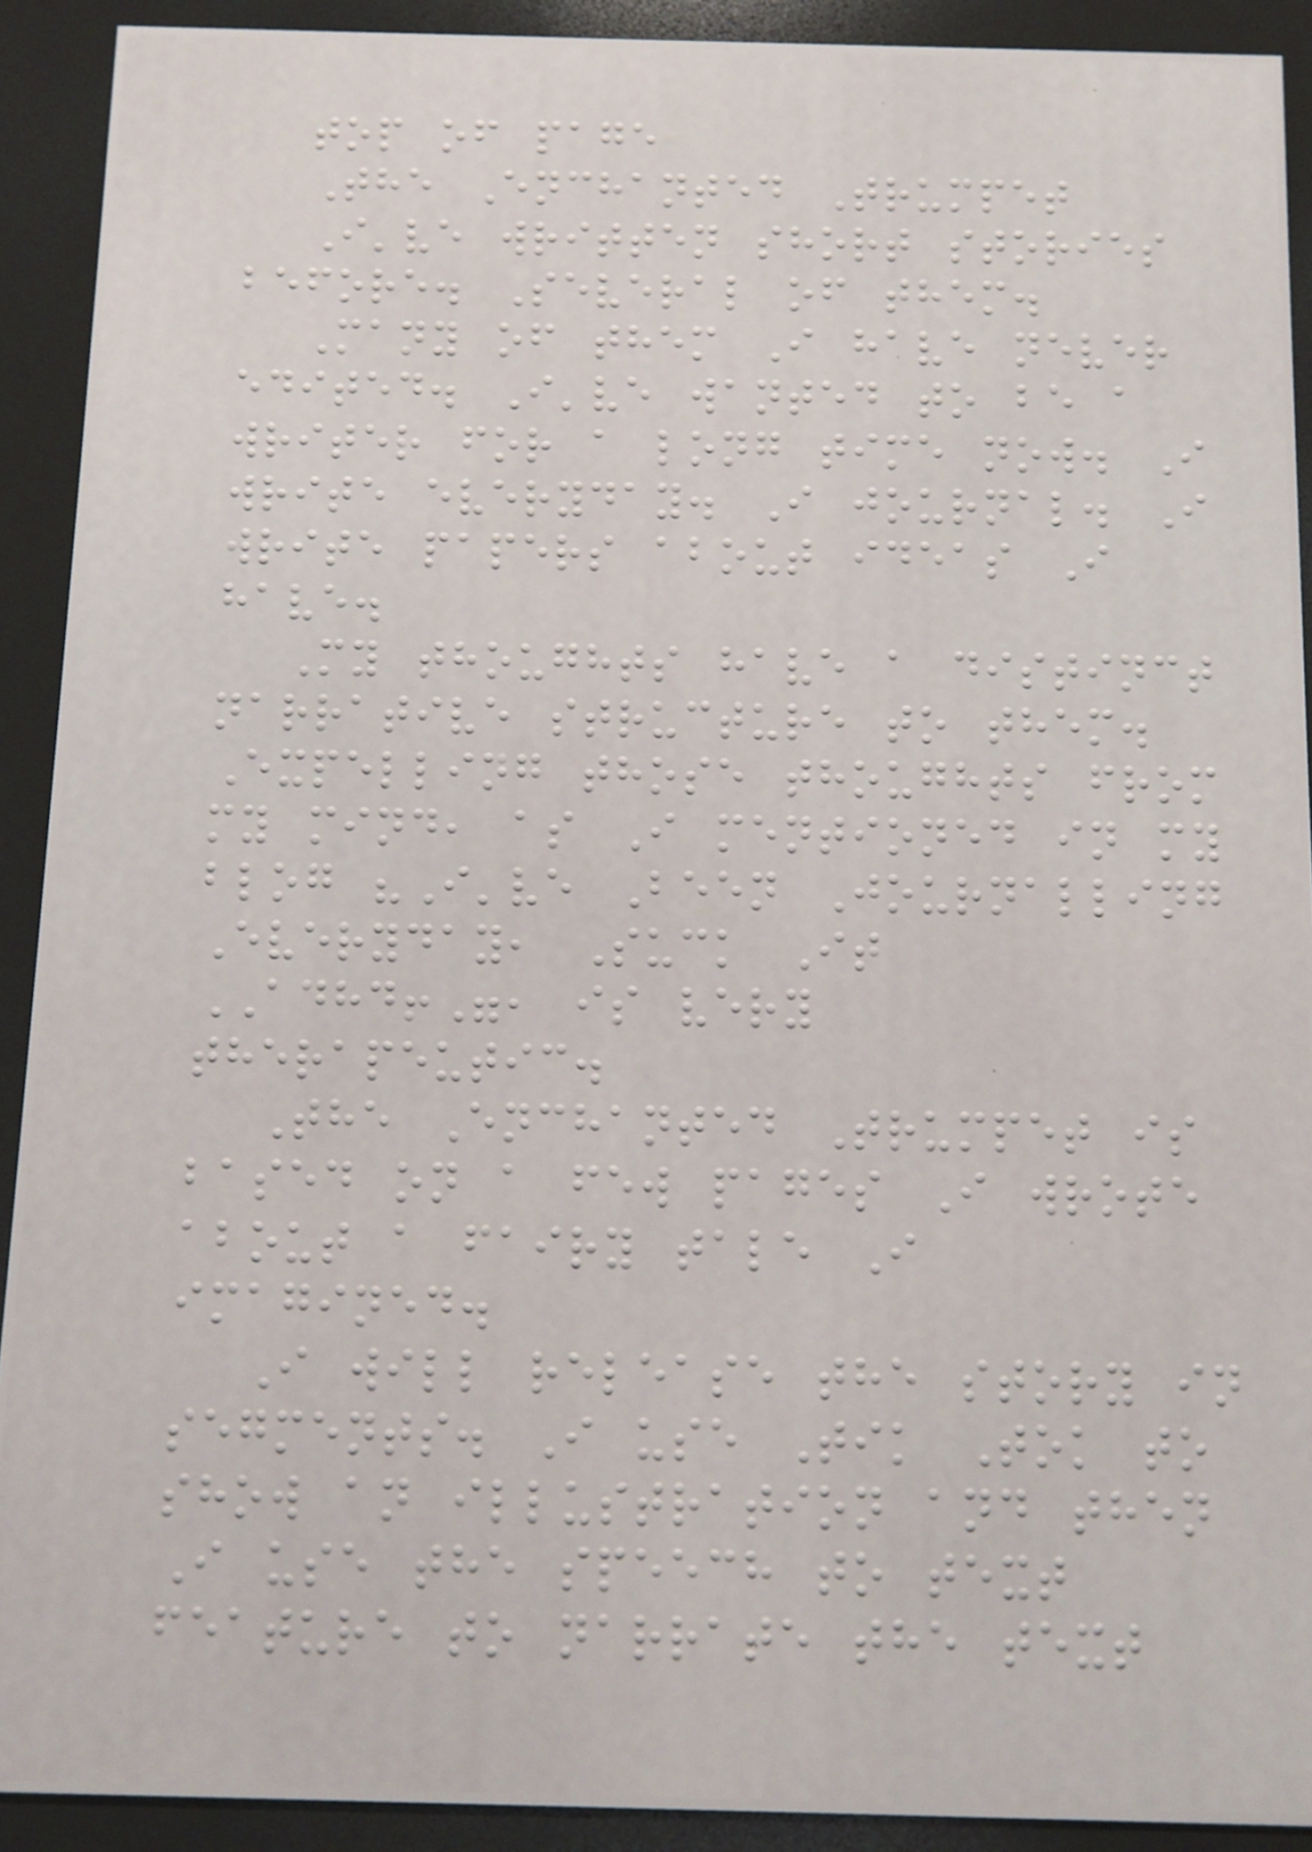top of page
The Enchanted Trumpet
I've written short stories
before. Several of them.
Many of them I have never
edited. I've wanted to be a
writer for a long time now. I
write everyday. I journal. I
write papers about ideas I
have.
My thoughts have a distinct
narrative structure to them.
Expelling those thoughts from
my mind, as I mentioned in my
blog "I've Been Journalling
Everyday, Suck It
ADHD!", is very
therapeutic.
The Enchanted Trumpet is
based on a few pages I wrote
about a fairy tale I
imagined.
I will release the story in
segments. I use Tik Tok to
show an illustration and then
I use the speech to text
feature to narrate the text
